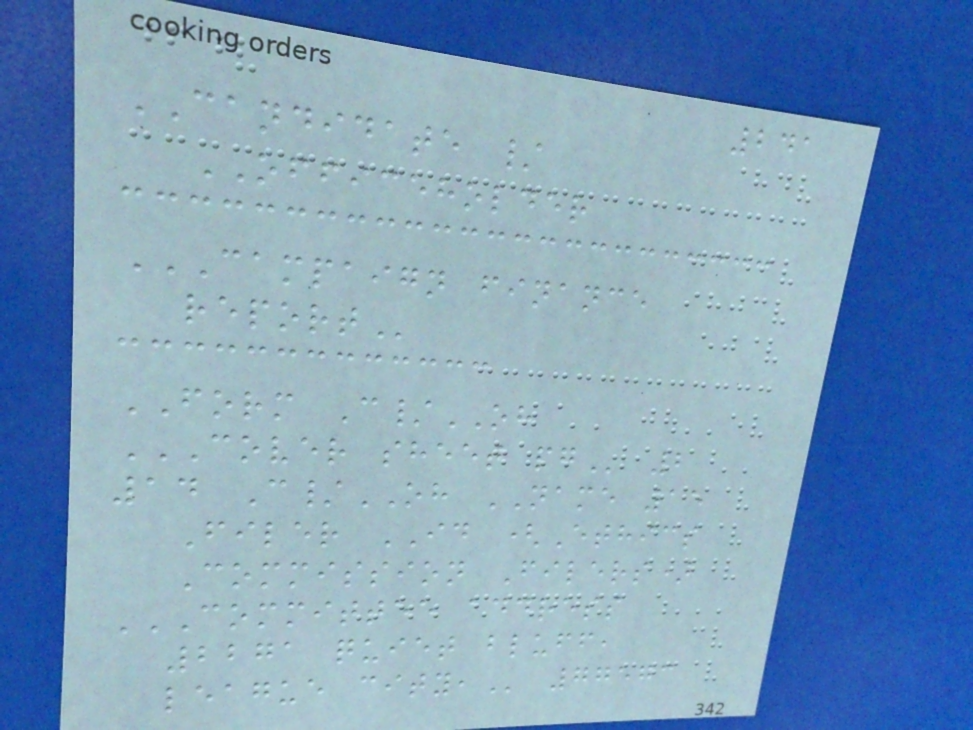241
CANDIDATE /
OFFICEHOLDER
CAMPAIGN FINANCE
REPORT
FORM C/OH
COVER SHEET PG 2
14 C/OH NAME 15
Filer ID (Ethics
Commission Filers)
COMMITTEE ADDRESS
2271 QUIET BLUFF,
LEAGUE CITY, 77573
